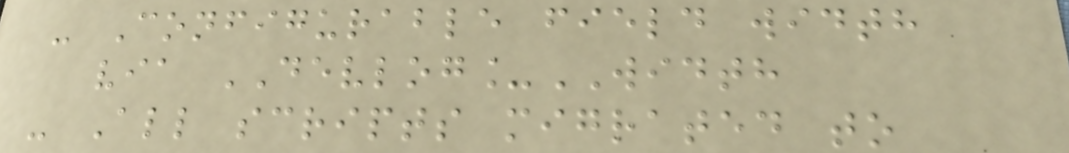- Configurable field width
via DEVLOG_WIDTH
- All scripts migrated to
